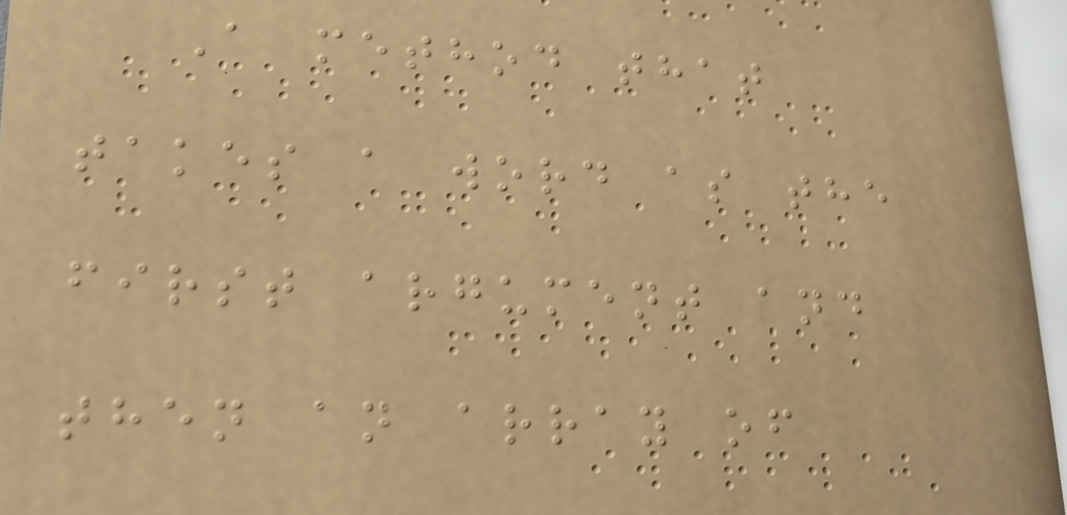A method that
takes a word as the
first argument and
then an array of
